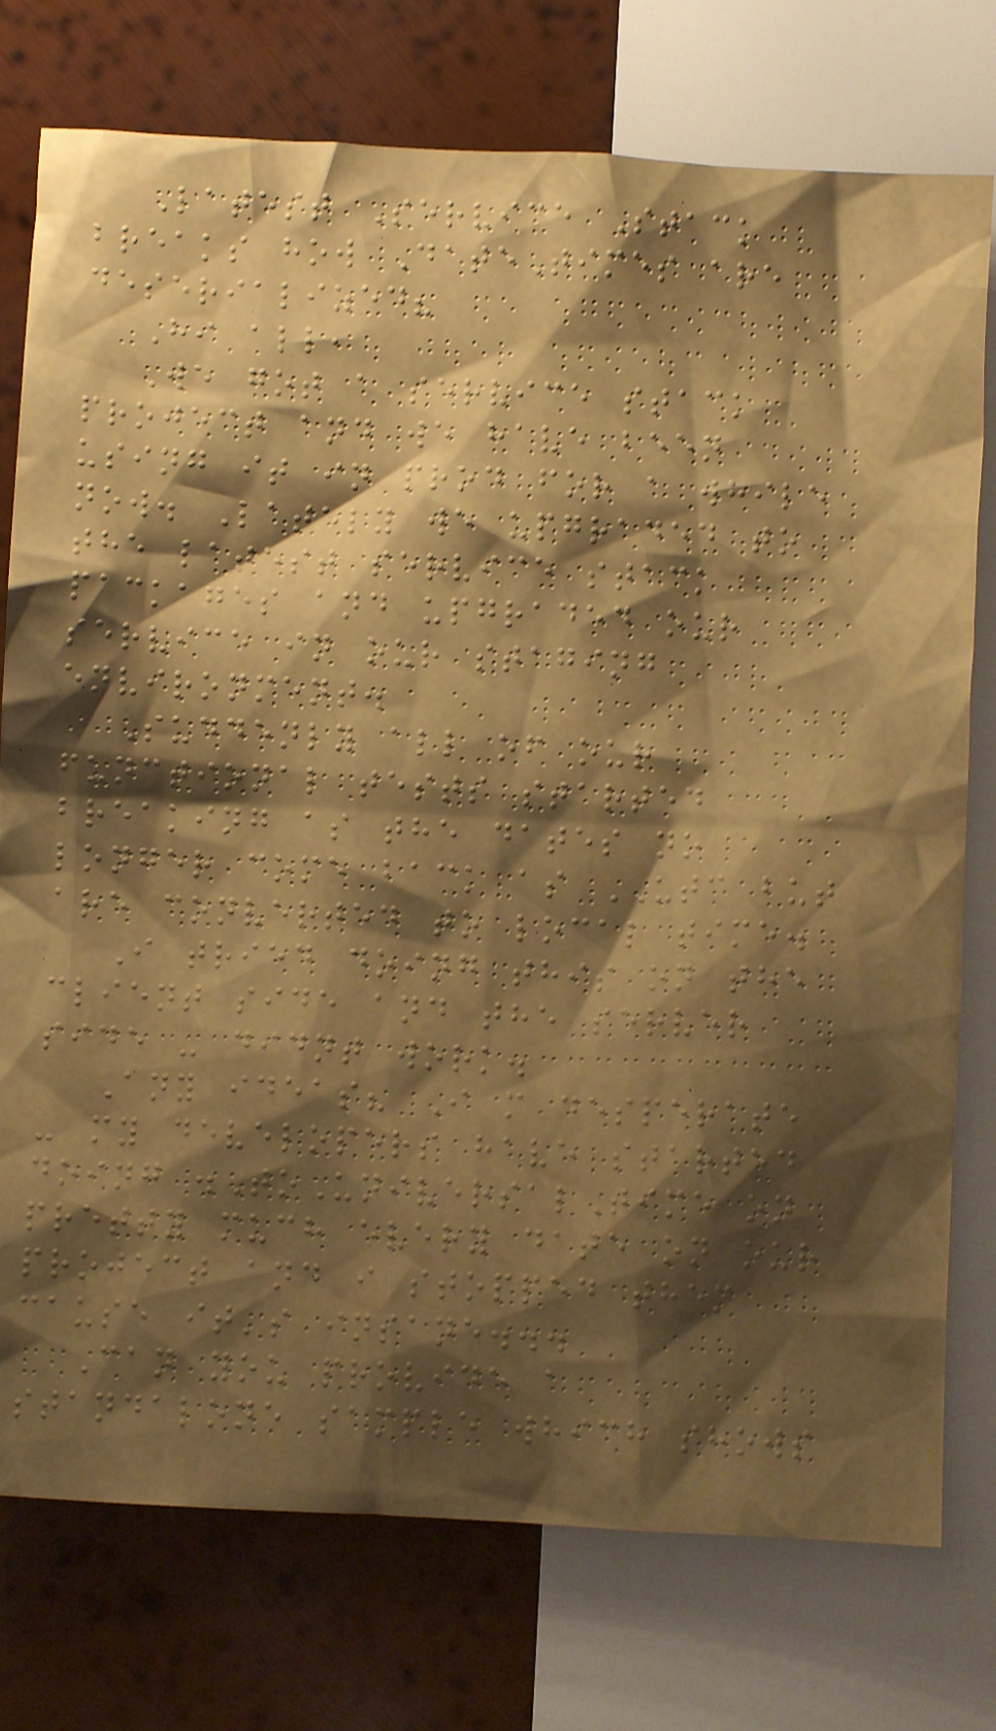Latest Service Stack
breaks how DateTimes are
deserialized?
Hi all,
We got a service stack
project and we have been
using it in prod for a while
now. Lately we upgraded to
the latest service stack
packages and upgraded our
service in our staging
environment.
Suddenly all of our
functional tests started
breaking as the dates no
longer come back as UTC but
are converted to local time.
I tried doing this on the
client side and the server
side - didnt work.
Any ideas? I m desperate
- my developers have started
doing .ToUniversalTime on
pretty much every date on our
project and i stopped them
cause it's insane...
Can you provide a
standalone sample which shows
